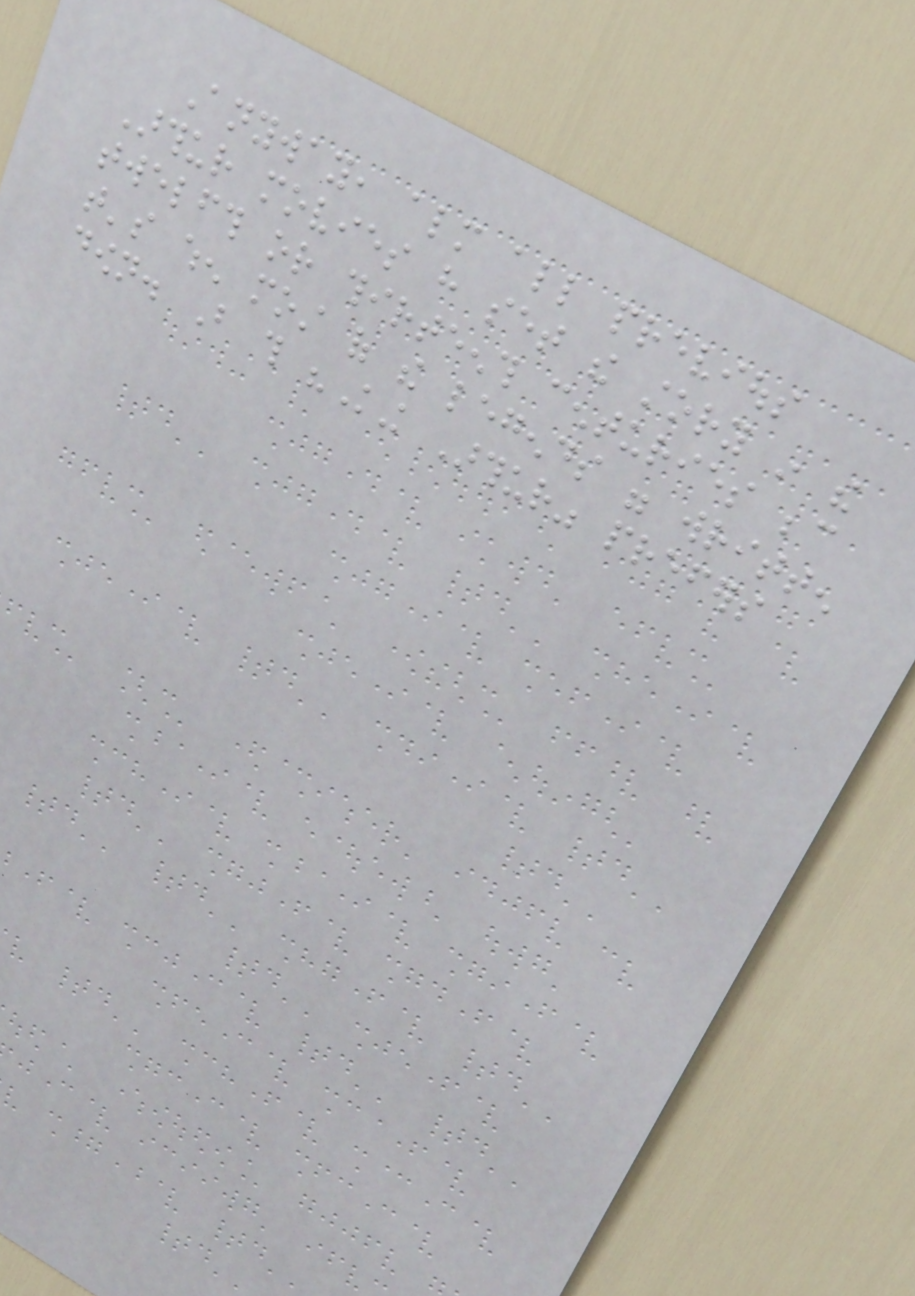Anyway, almost all previous
Arthur movies have set the story in the
twelfth or thirteenth centuries because
that's when most of the legends were written
down. But this "King Arthur" prefers
